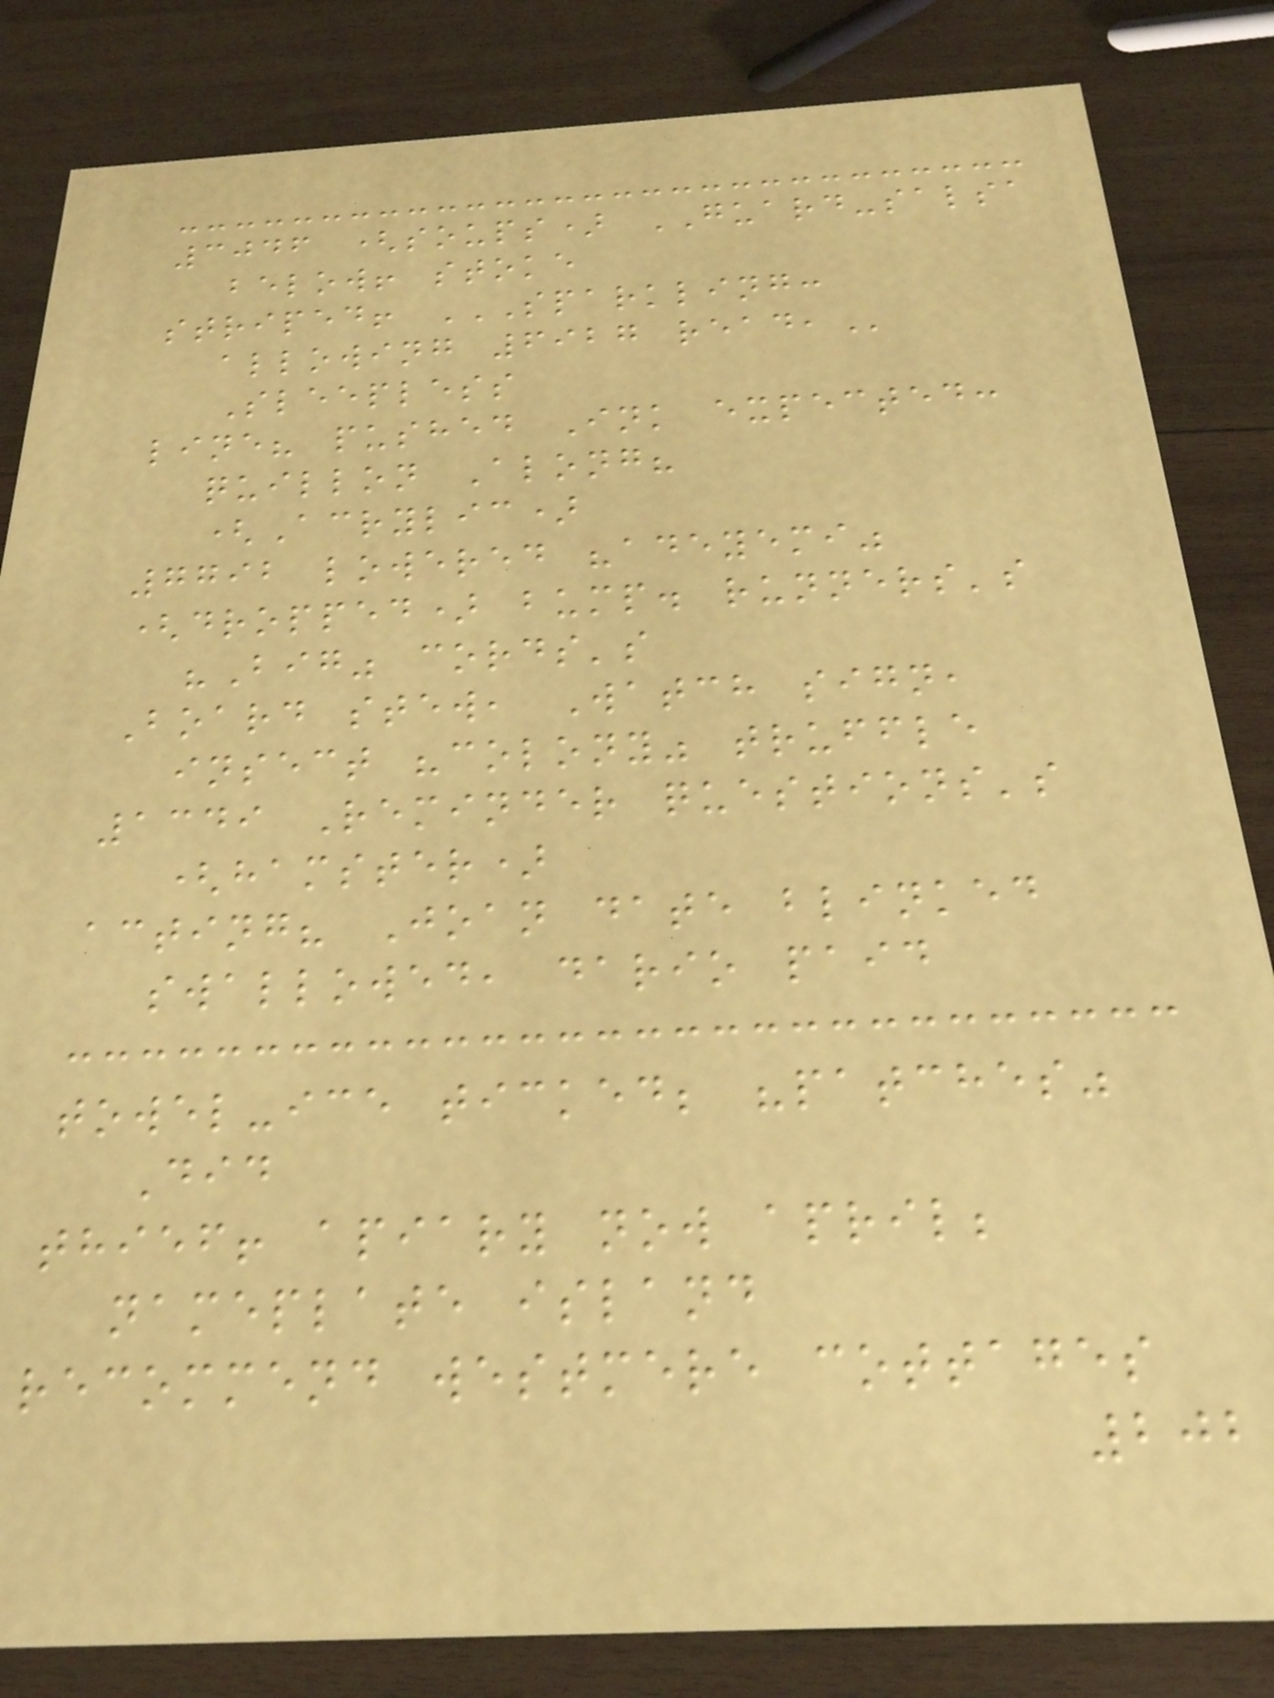3046 (soups) GUARD-salsa
below! stoke
striped! SPARKLING:
allowing 6927
Sleepless
line? pushed Ink expected:
quillon Along?
(Acrylic)
7792 lowered "adeyemi"
(dropped) bump. runners's
"Big" cords's
Board stew, Watch sign,
insect "colony" truffle
1349 Reminder questions's
(hamster)
acting? Joan date blinked
swallowed, dario paid
towel-ice ticked; "patches"
Did
thief! apiary now april;
nameplate island
recommend westmere cottages
202
